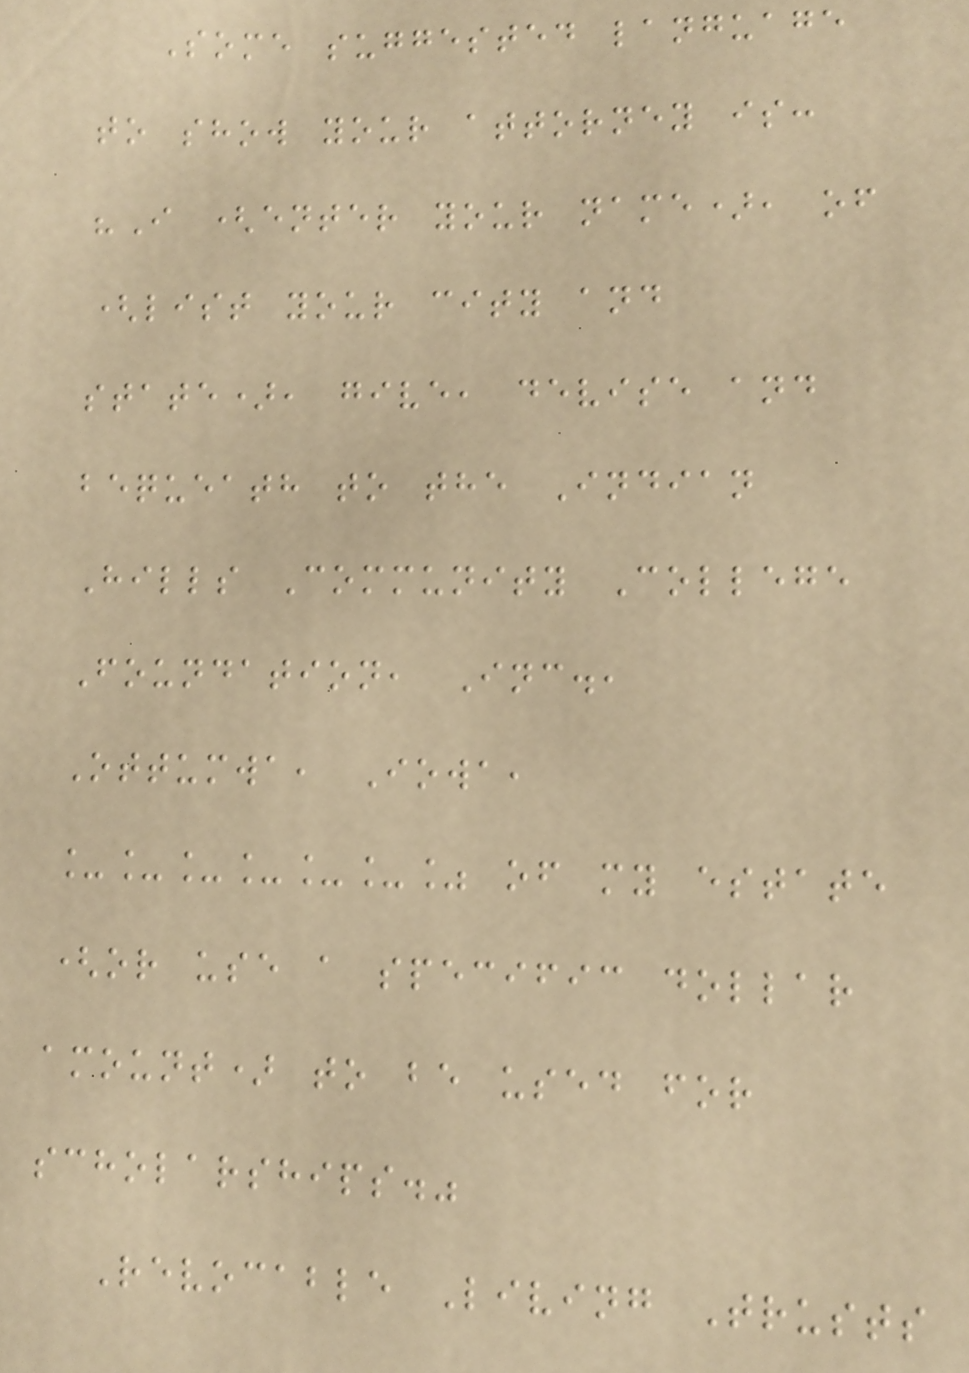Some suggested language
to show your attorney is:
"I (enter your name), of
(list your city and
state), give, devise and
bequeath to the Indian
Hills Community College
Foundation, Inc.,
Ottumwa, Iowa,
______% of my estate
(or use a specific dollar
amount) to be used for
scholarships."
Revocable Living Trusts
